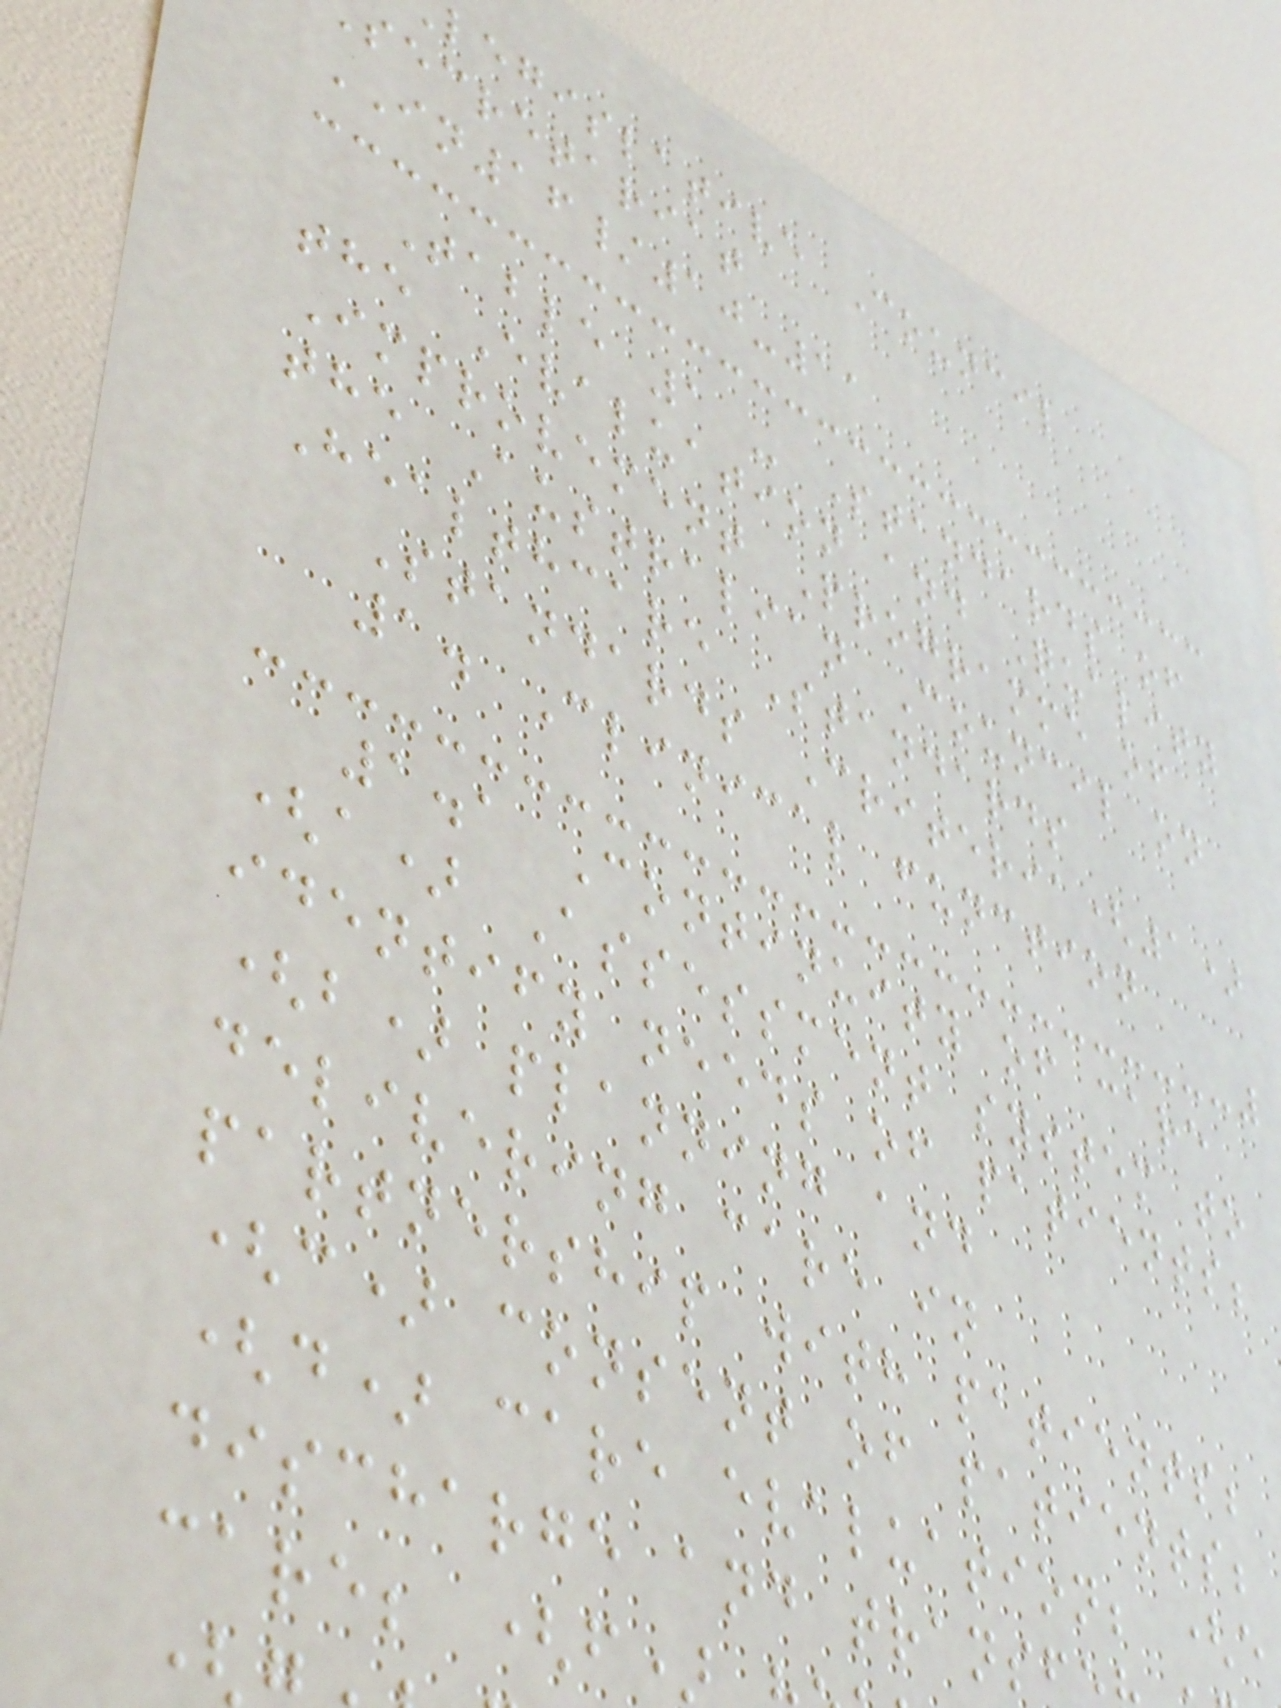legislative Council
secretariat
IN16/10-11
Table 1 - Standards of
the Evaluation and Quality
Improvement Programme of
the Australian Council on
Healthcare Standards
Standards Criteria(1)
1. Clinical function
1.1 Continuity of care
(a) Assessment system to
identify needs of patients;
(b) planning and
delivering care in
partnership with patients;
(c) consent of patients;
(d) care evaluation; (e
discharge and transf
care; (f)
